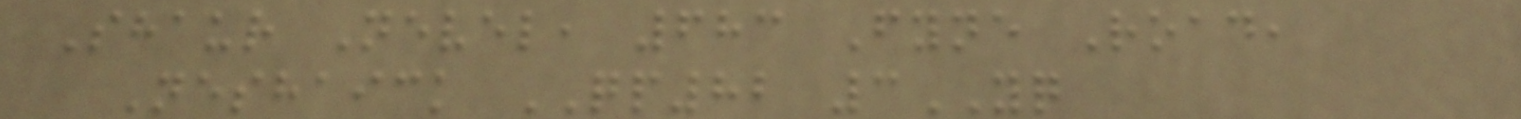Shaur Nevel, 683 Fyne Road,
Neshaick QP82 3YQ
